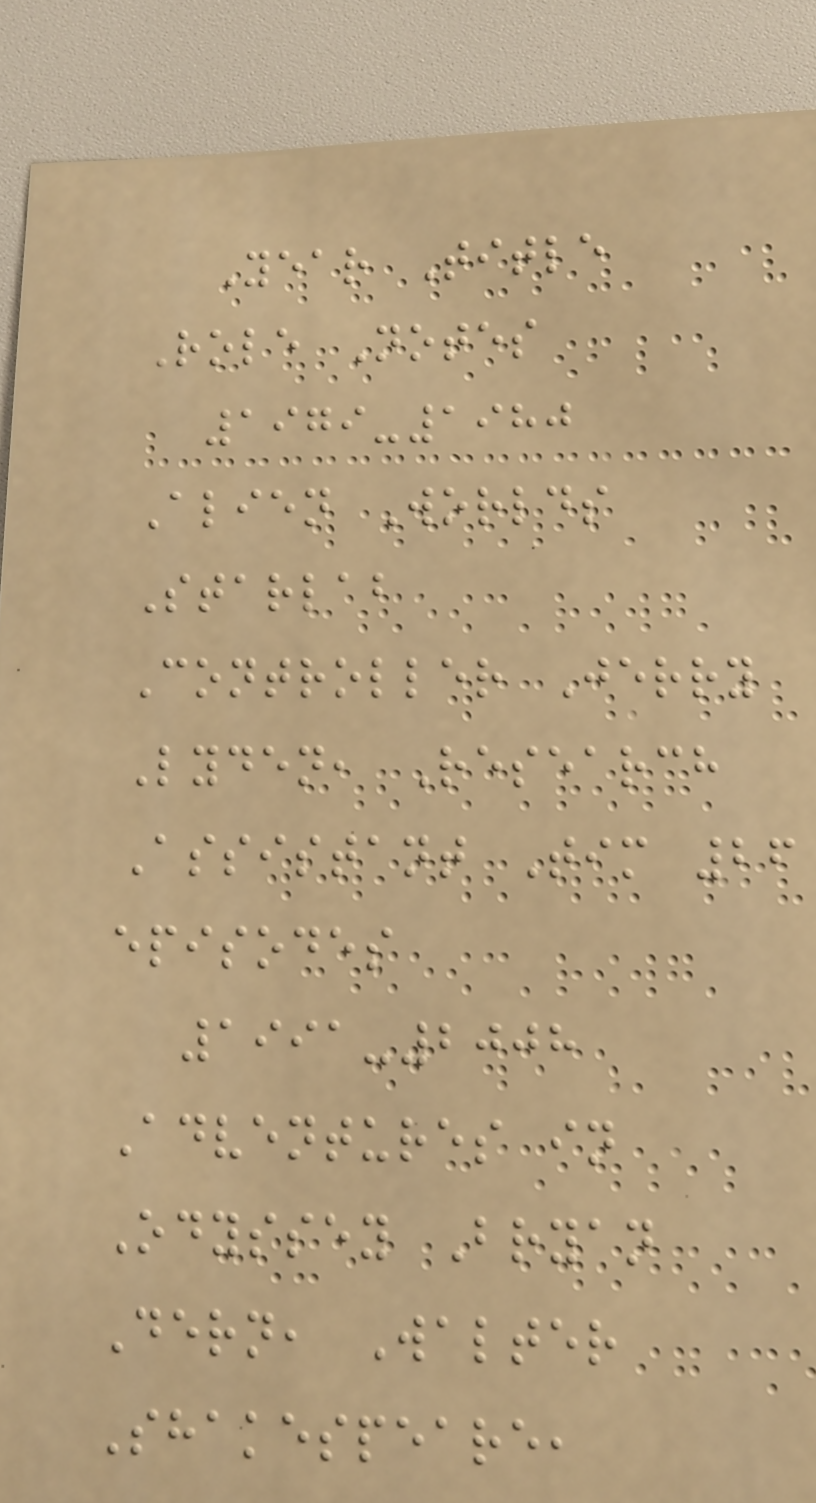Year Title
Role Notes
1979-1980
Alien Worlds
Starlab
Controller Jerry
Lyden, Research
Assistant Tim 26
episodes
1991-2008
Adventures in
Odyssey Bryan
Dern, Walter
Shakespeare,
